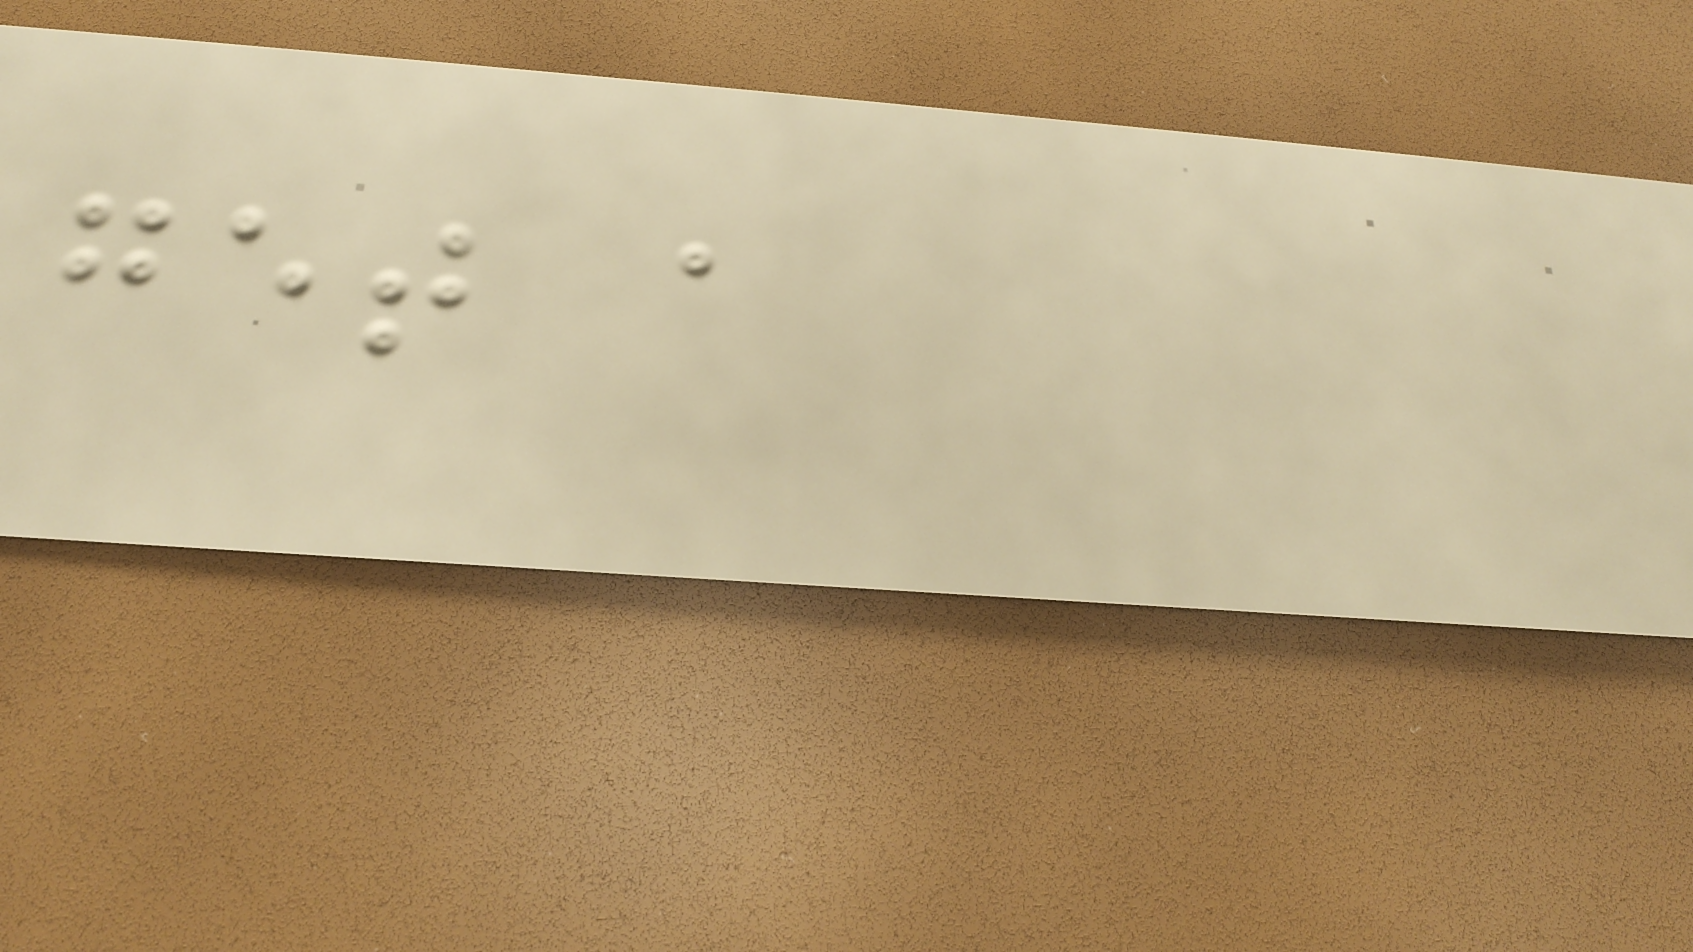get a
